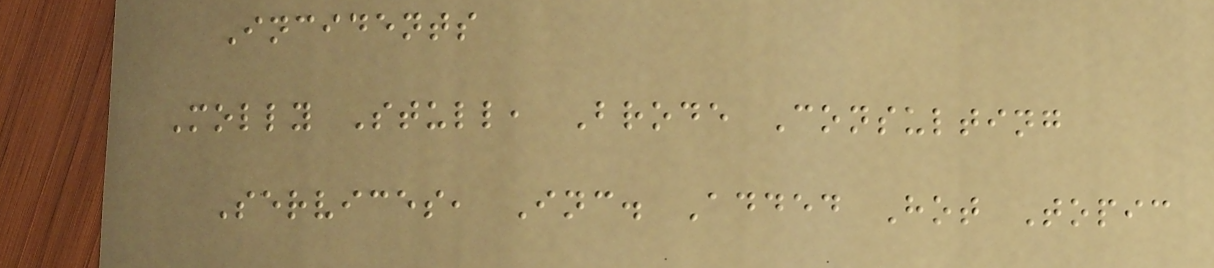Incidents
Molly Stull, Brode Consulting
Services, Inc. Added Hot Topic
